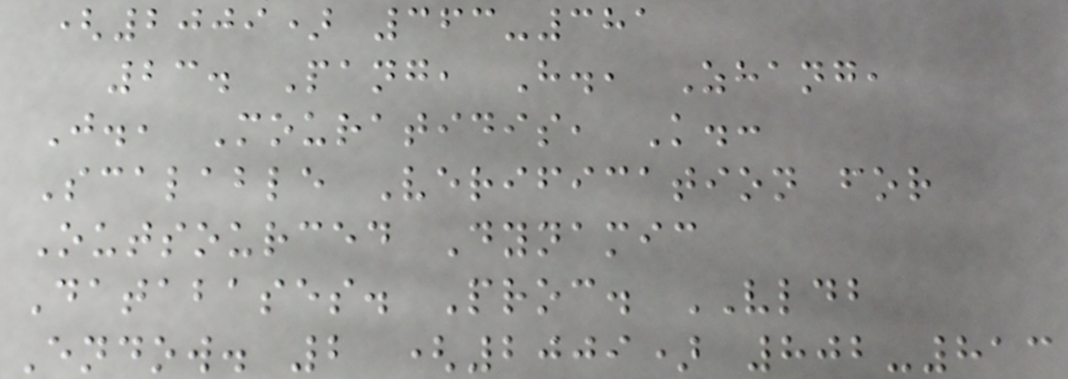(2009) 363-381
23. Pang, H., Zhang,
J., Mouratidis, K.:
Scalable Verification for
Outsourced Dynamic
Databases. Proc. VLDB
Endow. 2 (2009) 802-813
